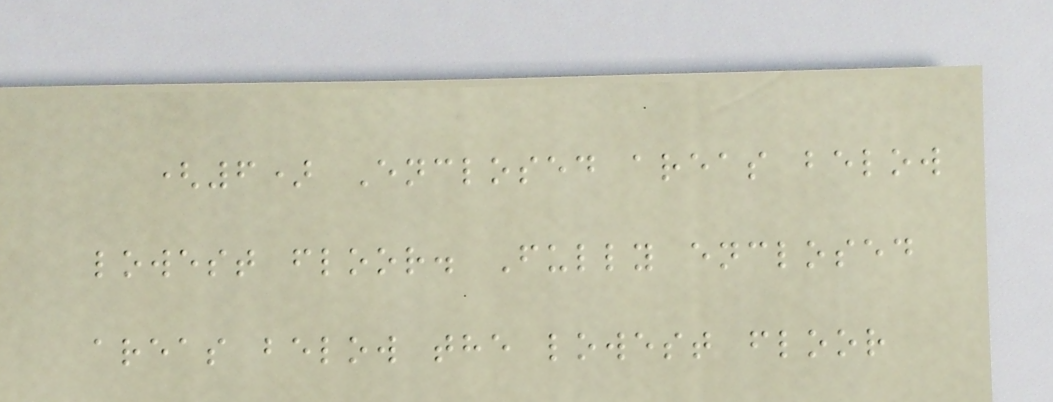(6) Enclosed areas below
lowest floor. Fully enclosed
areas below the lowest floor
